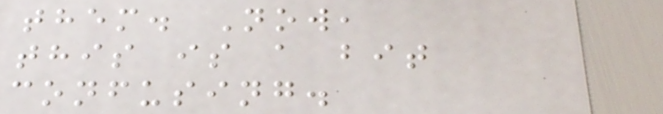them. Now,
this is a bit
confusing.
